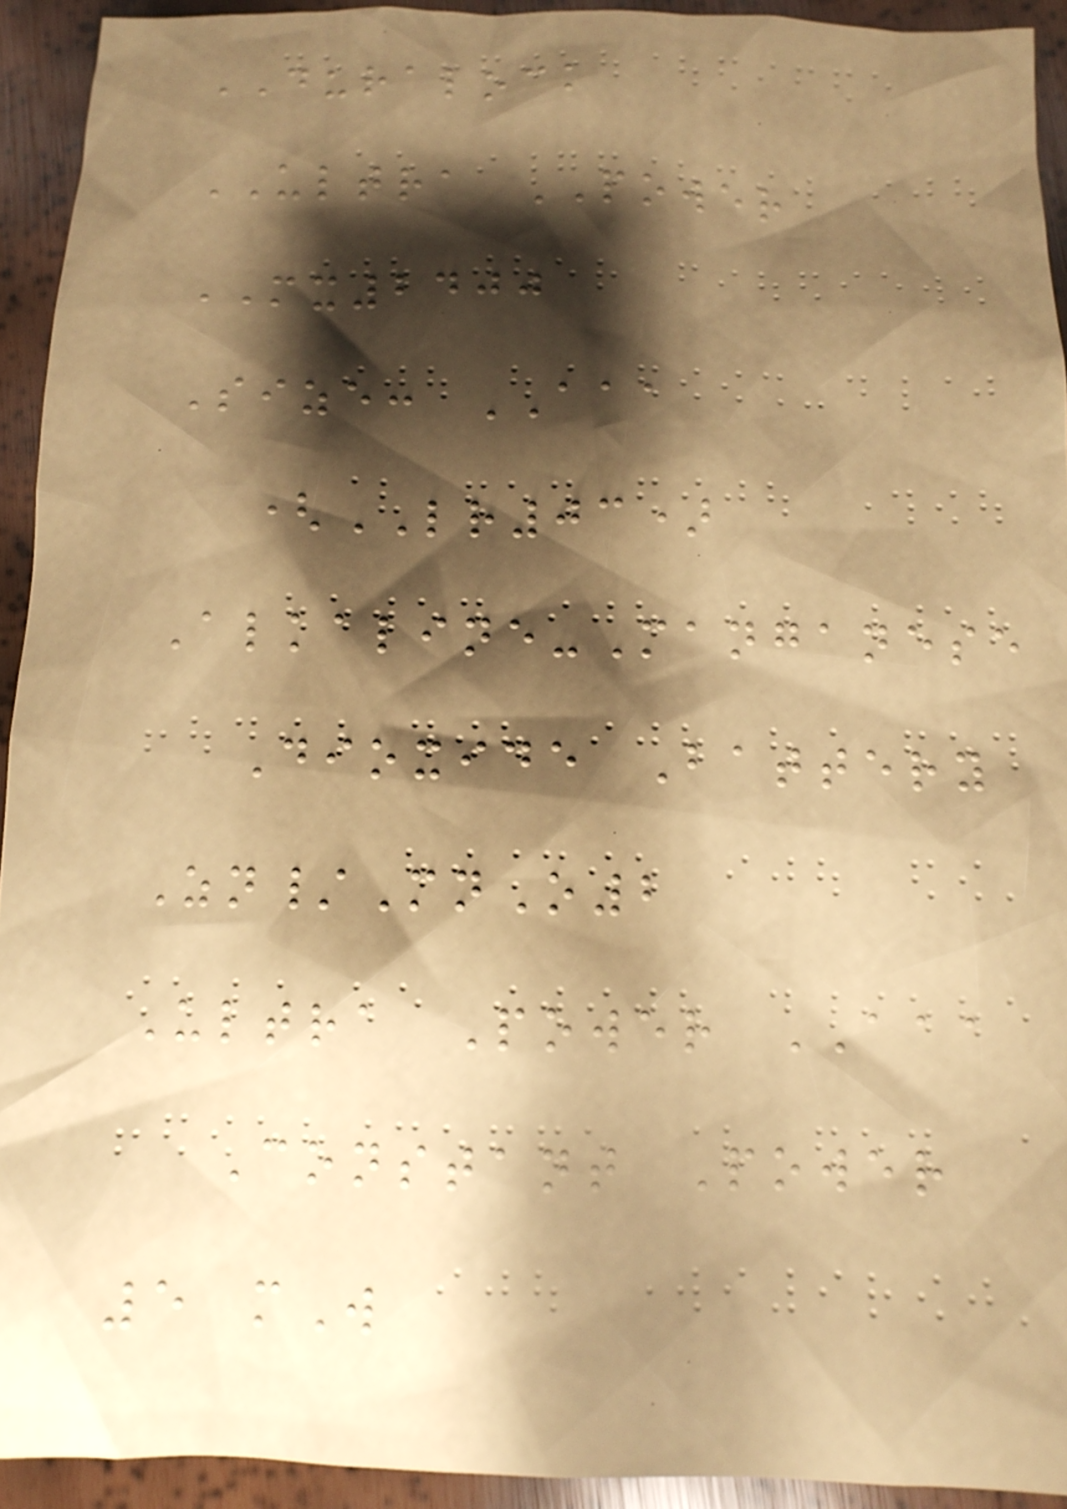DURALOCK
ULTRA POWER
MX2400
Size: AAA
(LR03)
Alkaline-Manganese
Dioxide Battery
Zn/MnO2
Ultra Power AAA
Constant Power
5 mW
